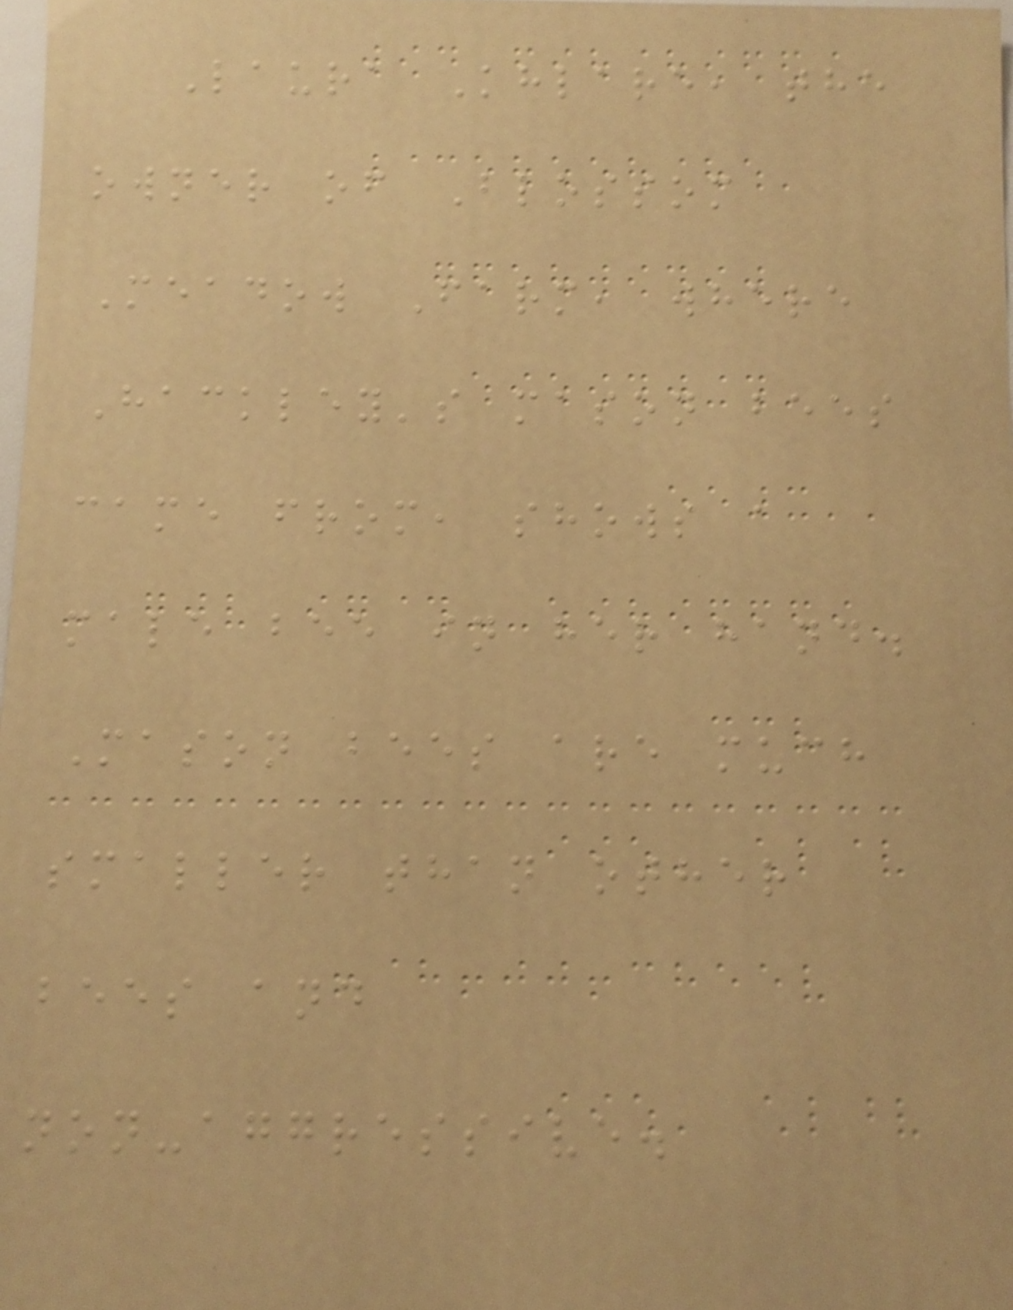Laura Khlare, the
owner of Blossom
Meadow Farm, where
Hackley's mason bees
came from, shows a
male bee in her hand.
Mason bees are much
smaller than other
bees and
non-aggressive.
